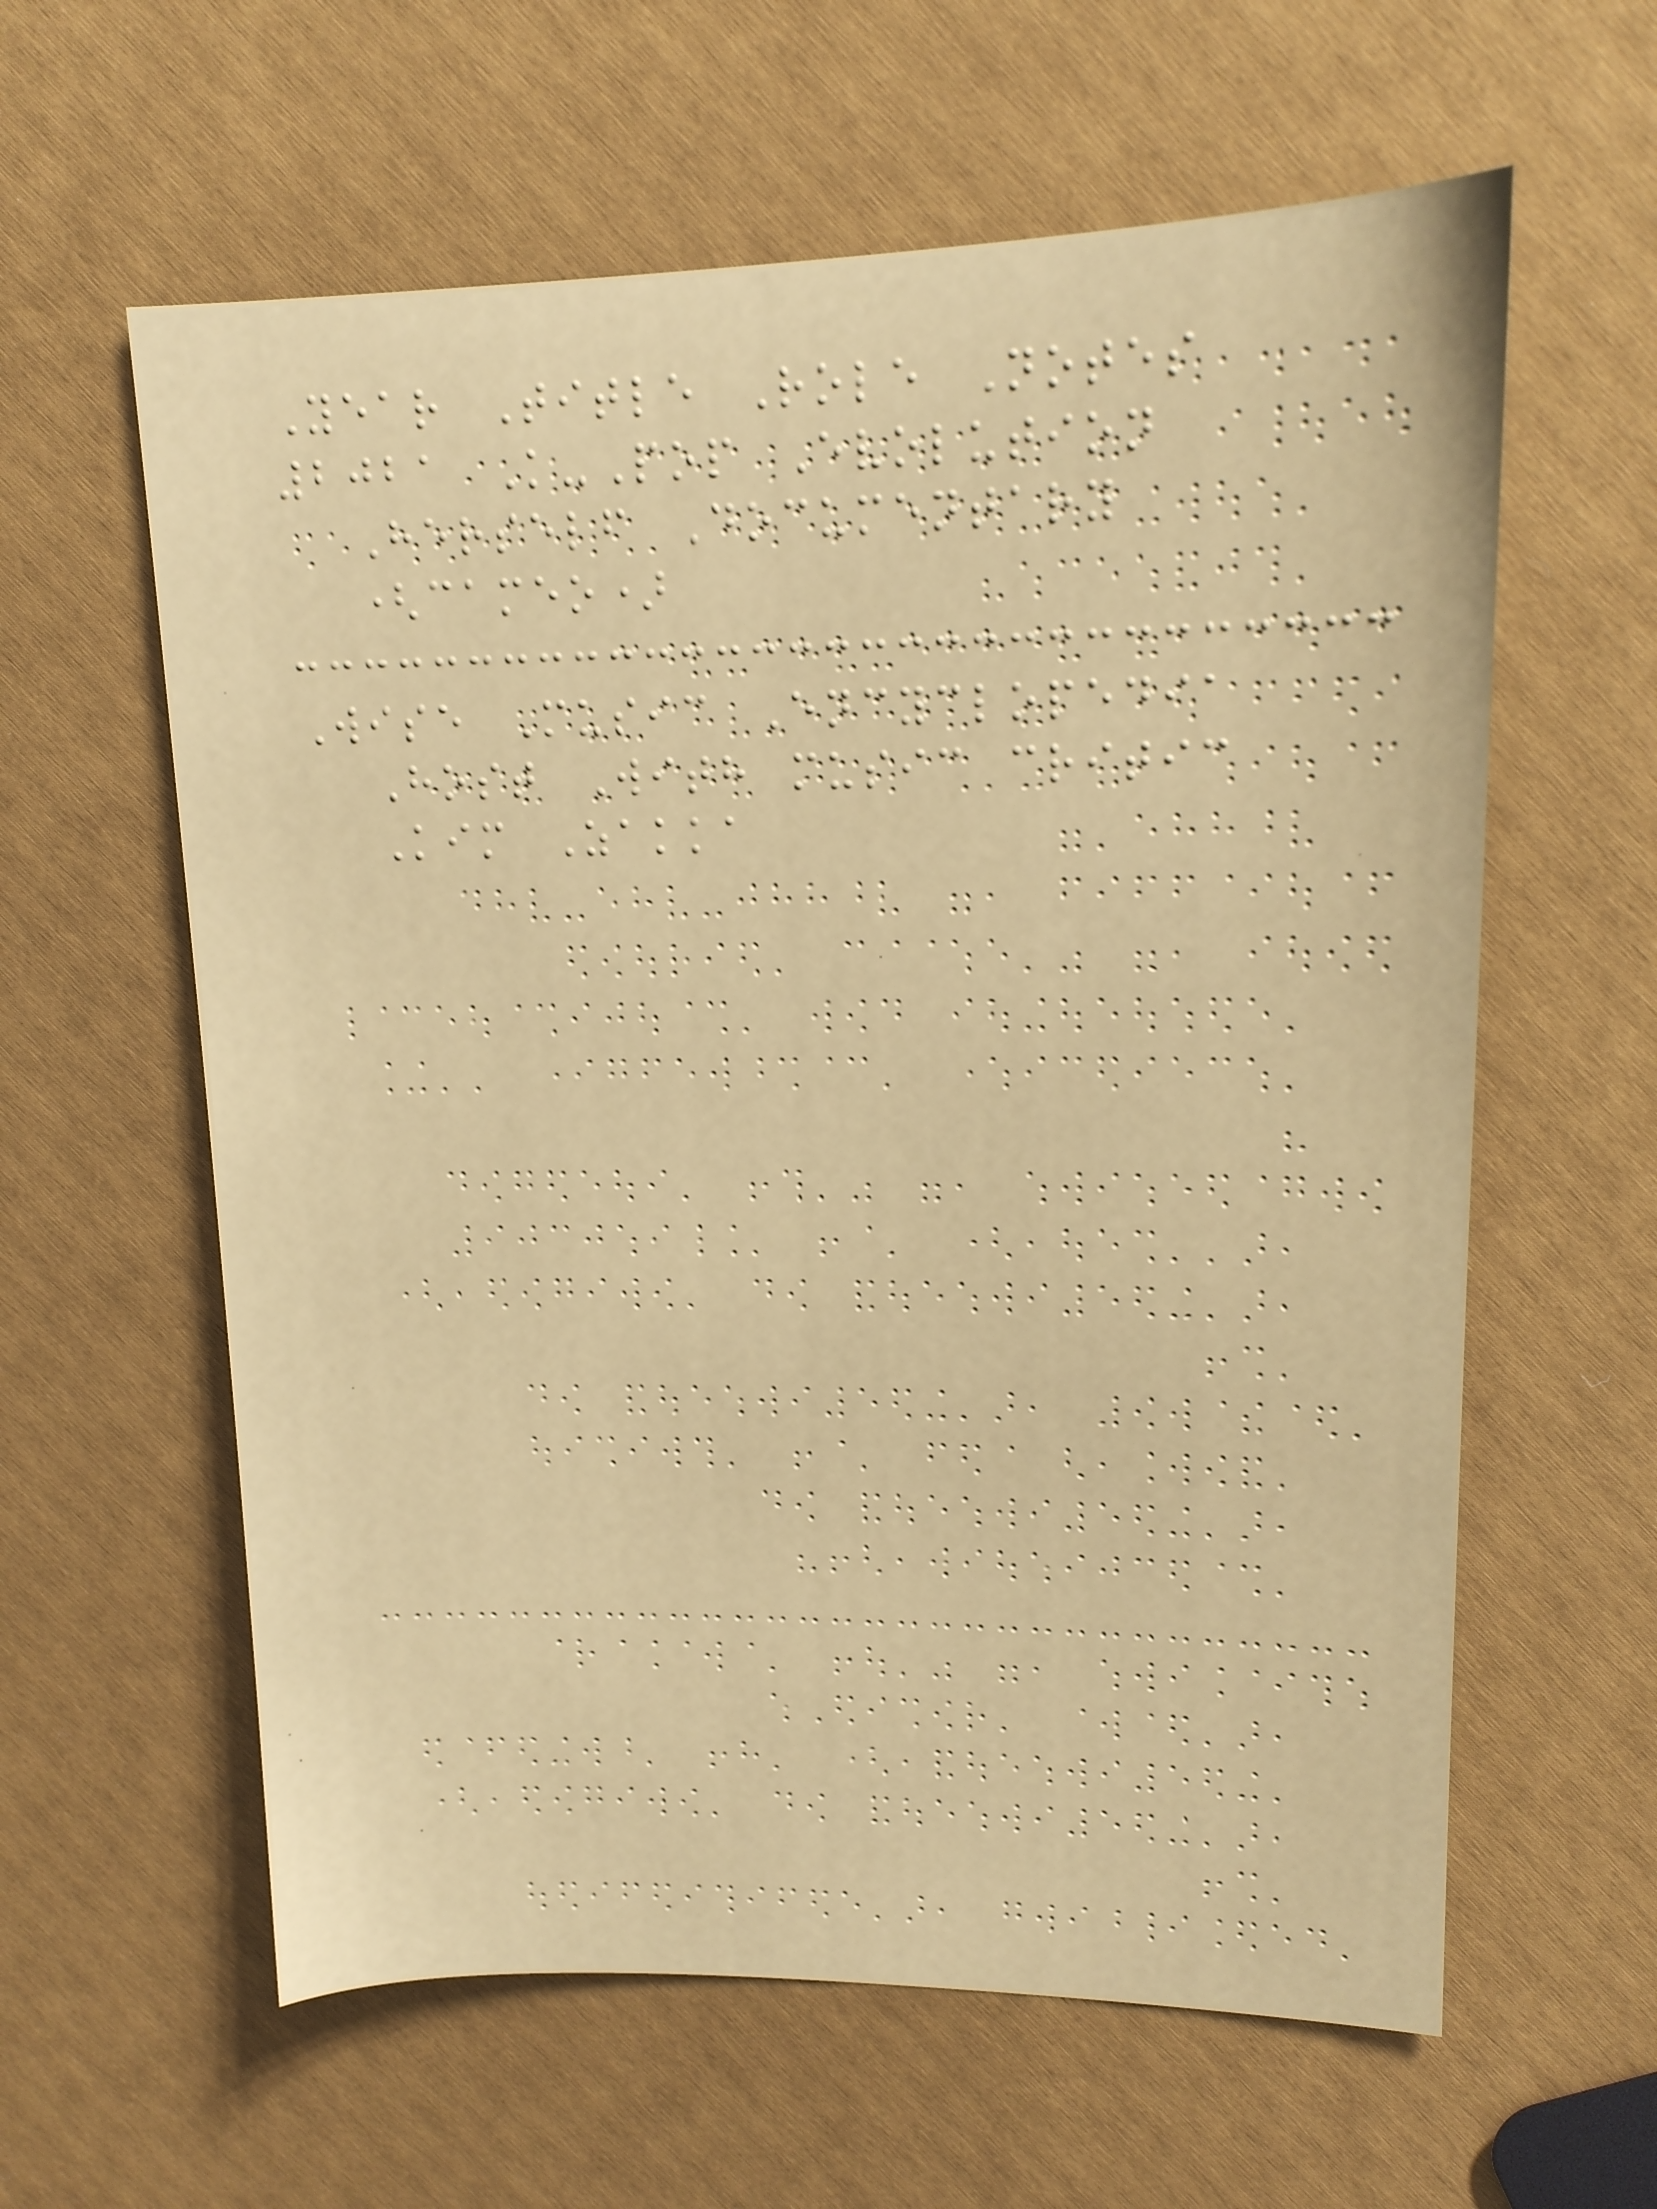Year Title Role Notes
2021 K-Pop Evolution
Herself Documentary
(cameo)
Wise Music Encyclopedia
Host With music critic
Kim Zakka
